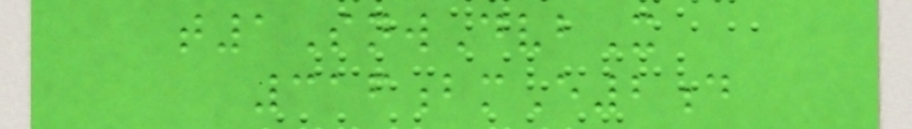t1SnwDvbX
316bmE2d
